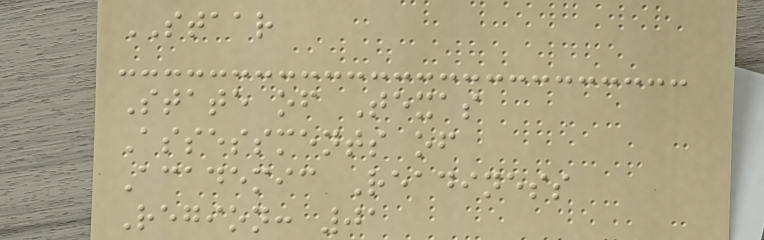STAAR
State of Texas
Assessments of
Academic Readiness
Region: 01
